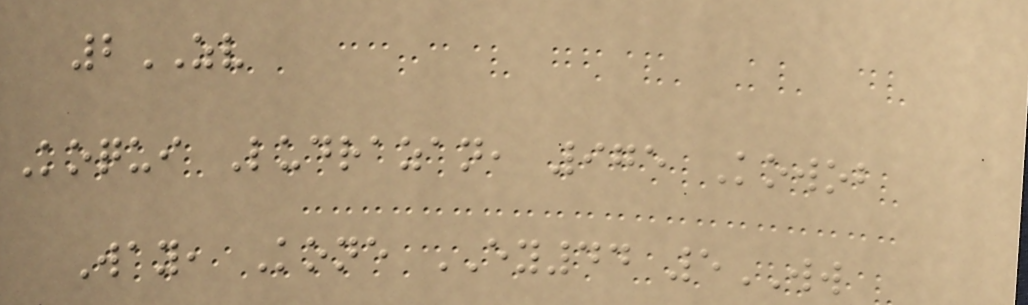2ZV
Koqui Ludrazan, 975 Kowob
Way, Kone EY44 5WW
